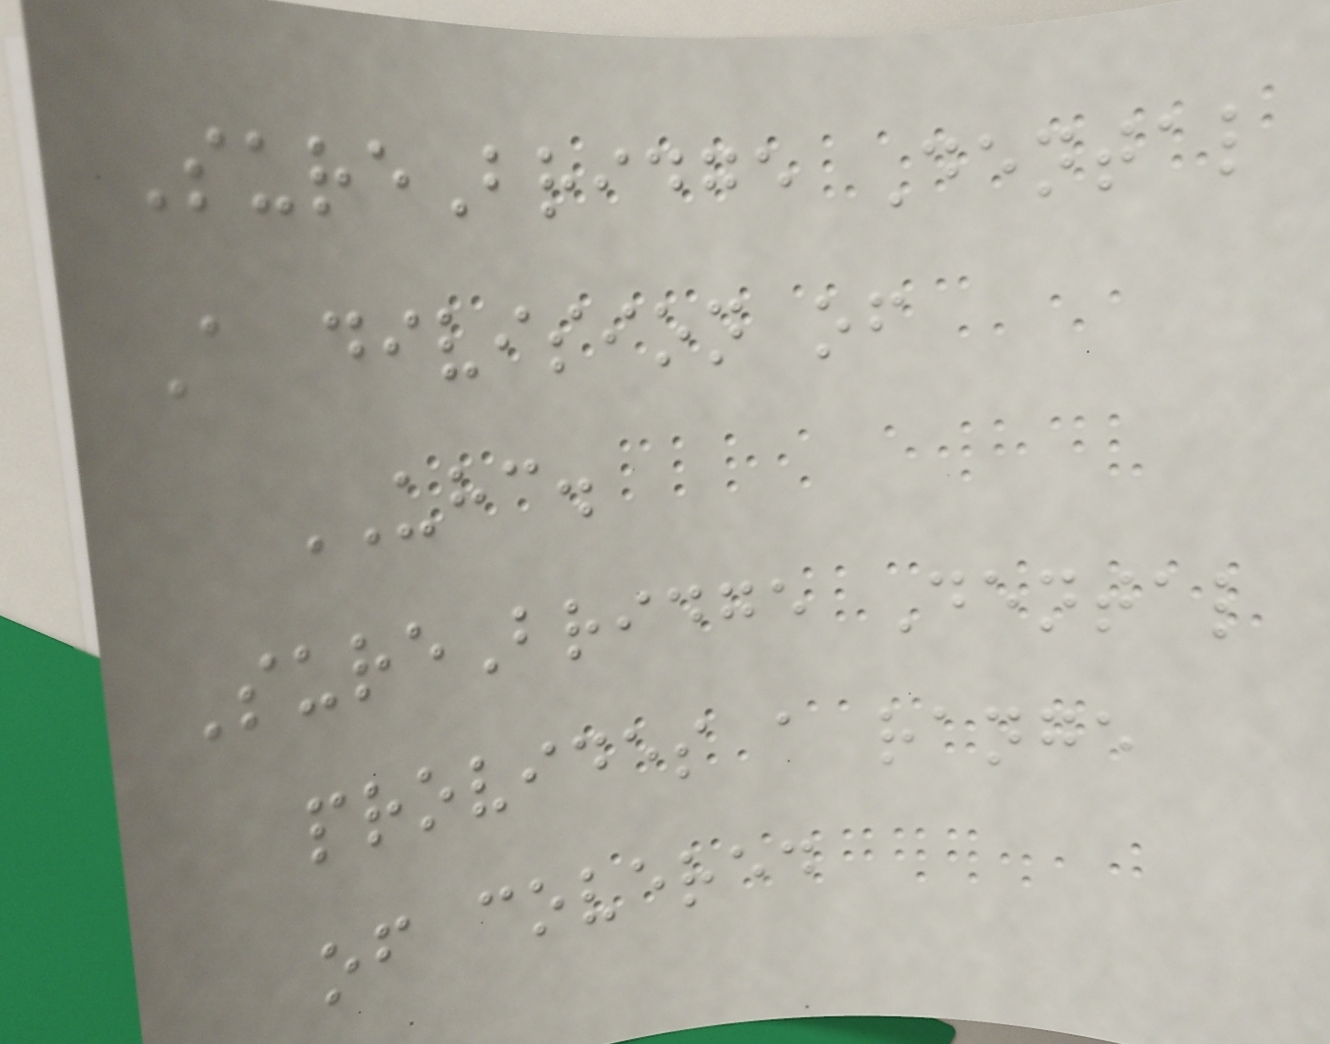SureBridge Dental
A division of
UHC.
SureBridge Dental
provides a range
of covered
